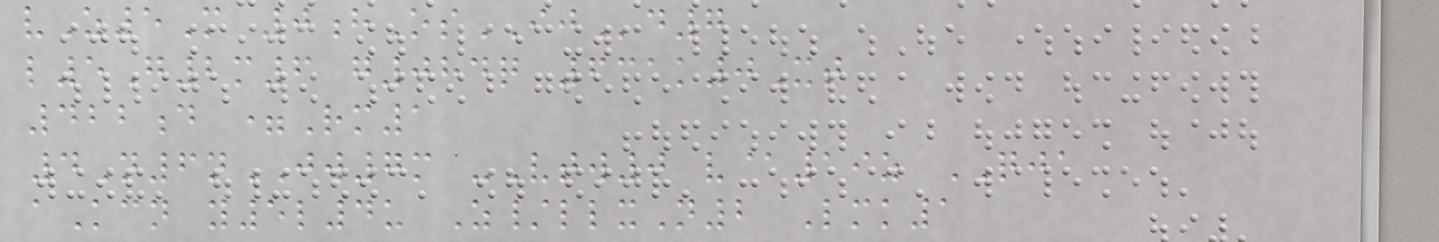vZ5M 0hOsIJd7
l5G2m6 g084q 631k0Xt
422d =Rm1
4N6nJW7m -Vtw0 v@19z QJA
aKcn y5l4u Z/llxN2 Lmk1
